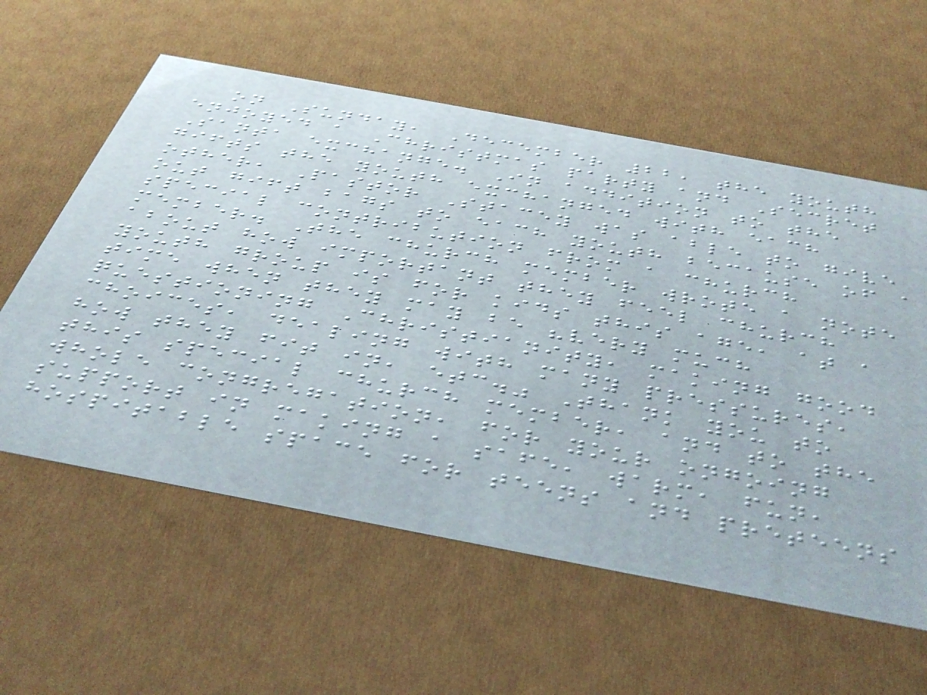on Sunday, December 22, the youth
enjoyed a Christmas party and Secret
Santa exchange. In addition to the
gifts the youth exchanged with each
other, Pastor Stacey was able to give
out gift bags to each youth because of a
special contribution from a church
member. The church member wrote a note
about how important they feel church
youth group is for kids this age, at a
time when they may be "very much
questioning Christianity, making good
choices, dealing with many pressures,
how they fit in, etc." Thank you to
this special church member, and to the
whole congregation, for your ongoing
support in making a safe, warm, fun,
hospitable space for teens and preteens
